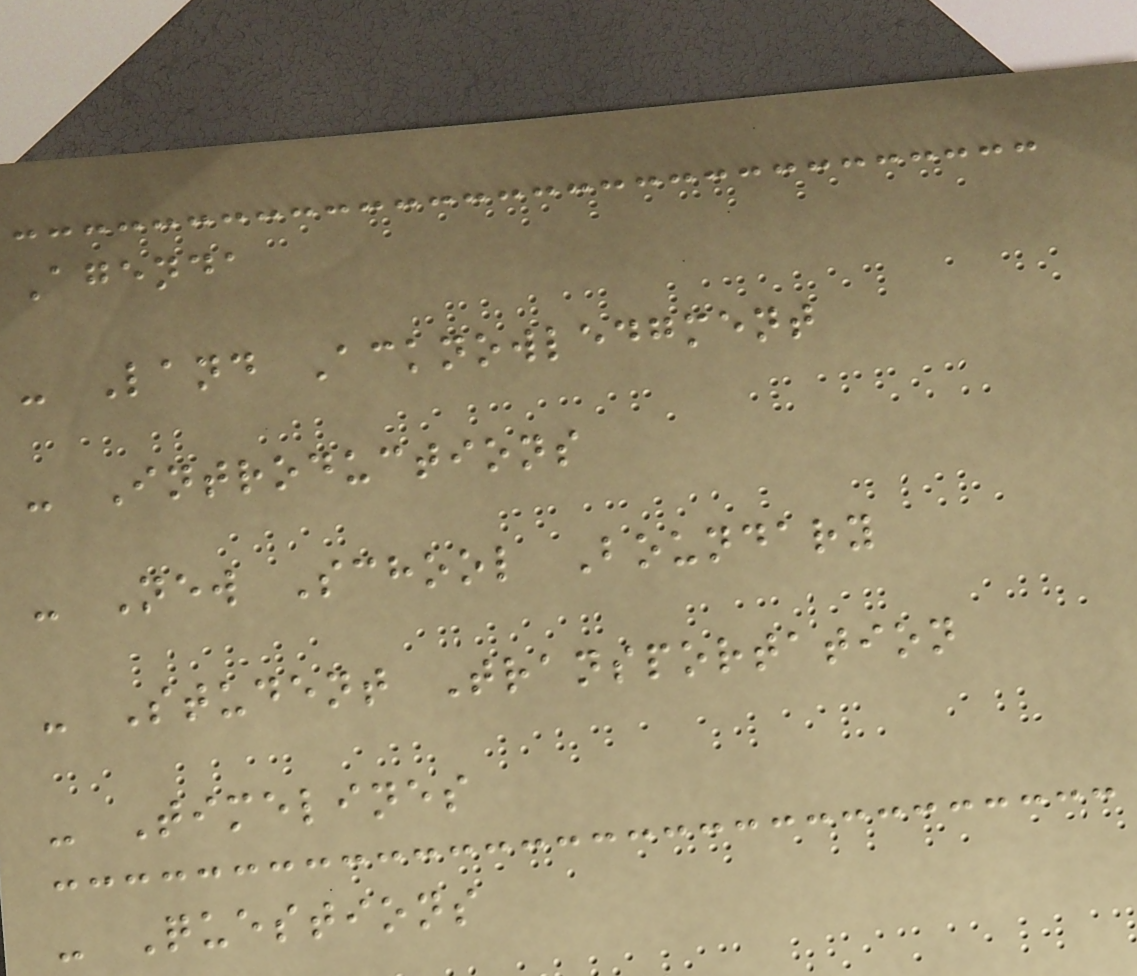Agenda
- Land Acknowledgment
- Introductions
- New School Boundary
- Student Transportation
- Timelines
- Questions
